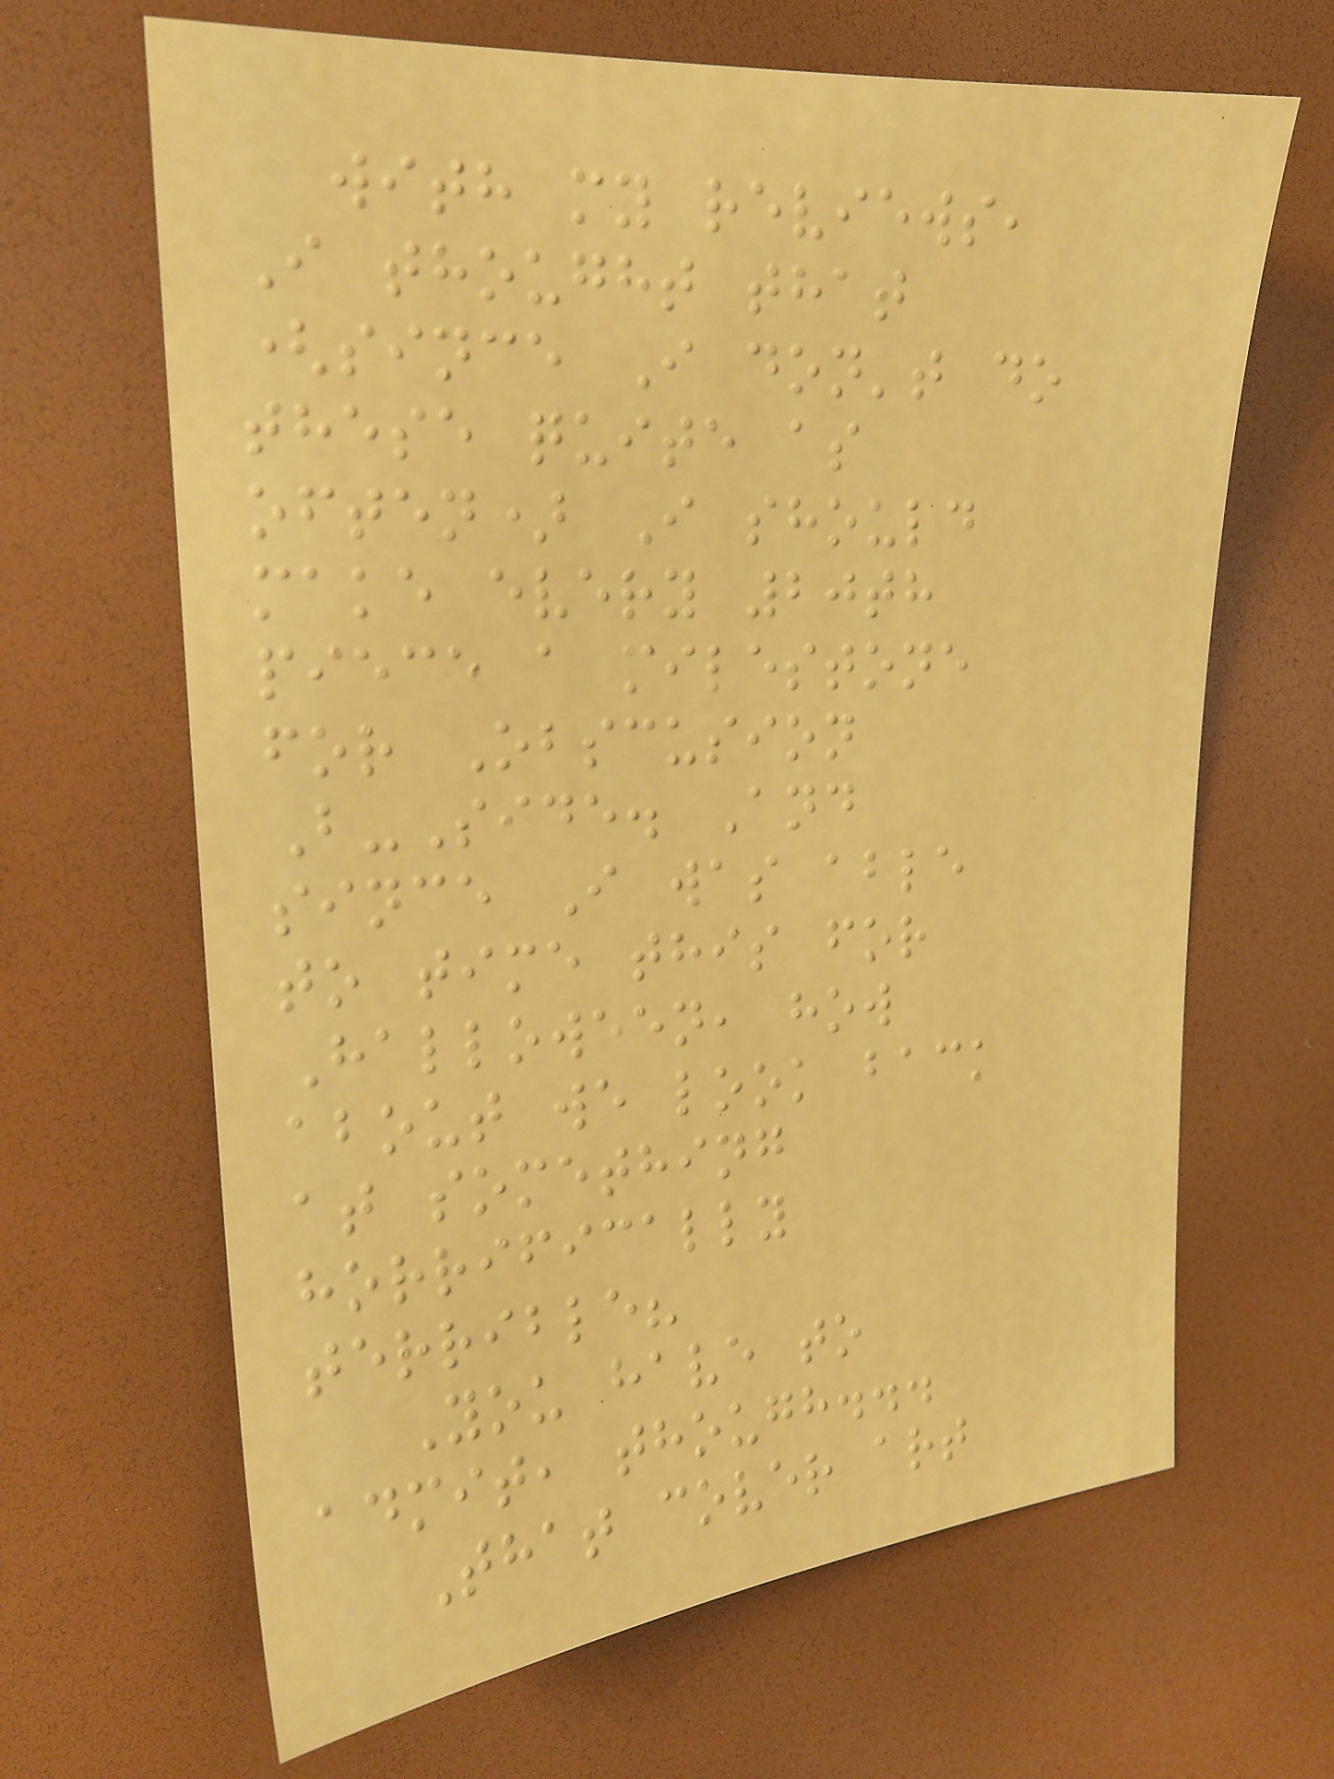with my reviews,
I thought that
(since I don't do
these quite as
often) I should
make every 20th
piece a milestone
for Obscusion
B-Side. And
since I was able
to time this for
Halloween, how
about we look back
at something
horrifically
terrible?
You have to
admit, though...
That cover art
